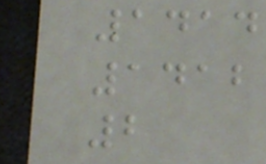1414
1412
2
